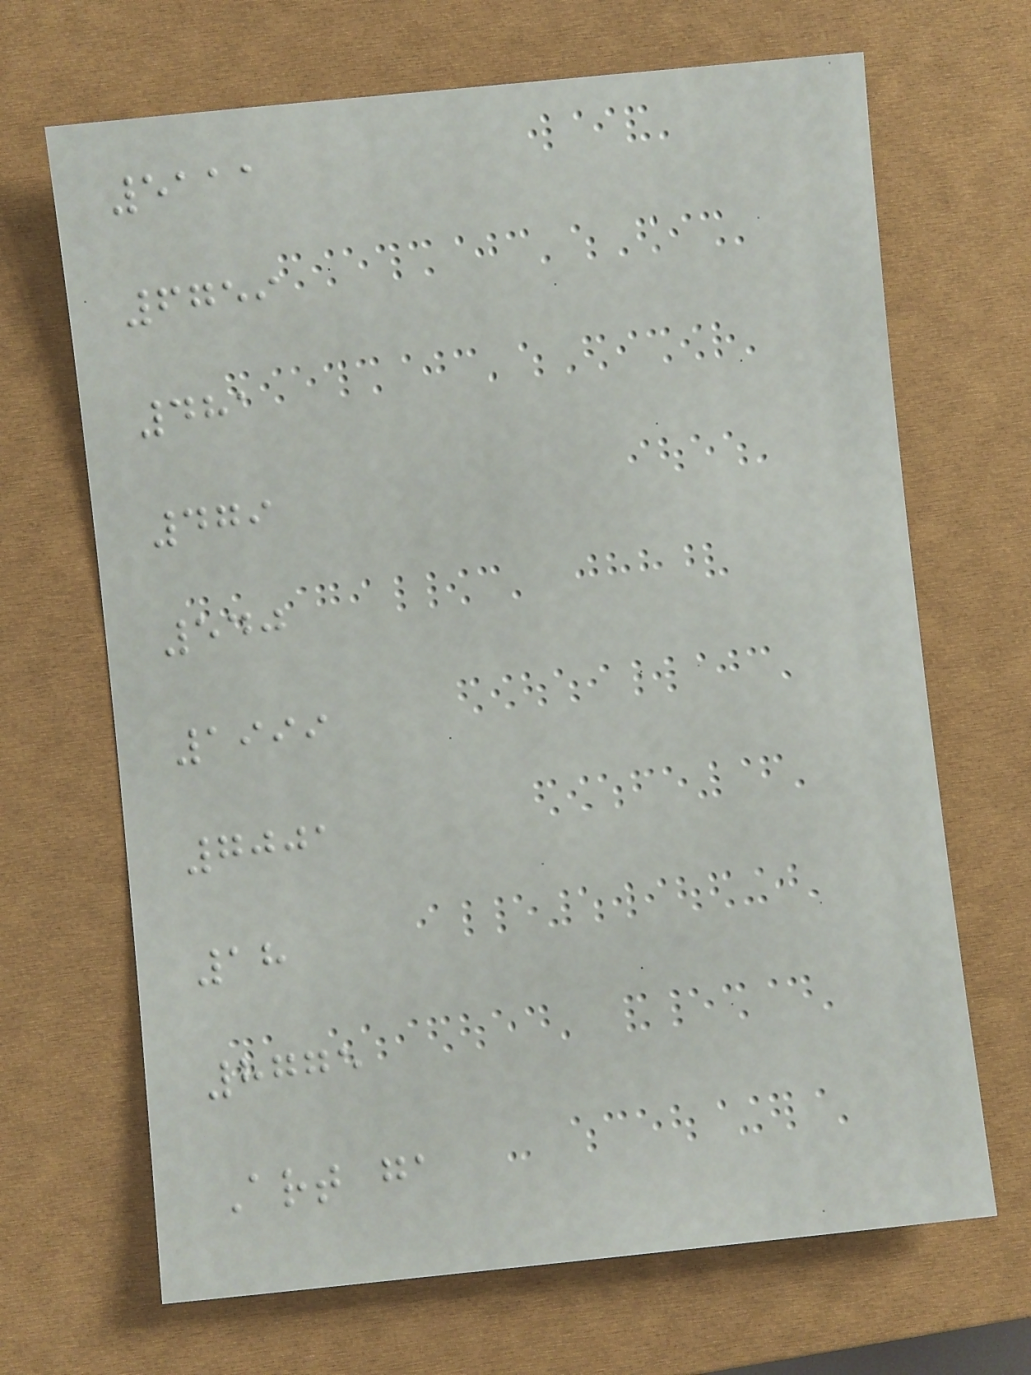5111
6759
481
479
540
1999
7001
18
8775
Art ga
